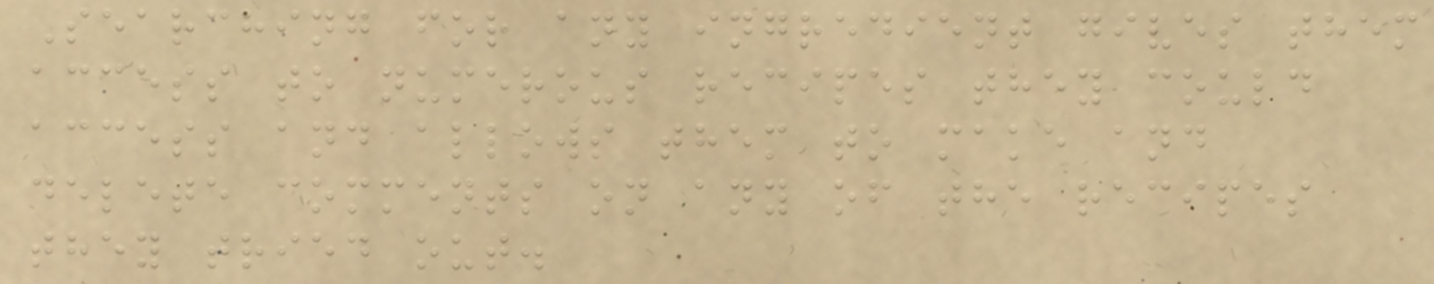Searching for any ingredient gives them
access to numerous recipes they could
access and allows them to make and
delete comments on any of the recipes
they tried out.
